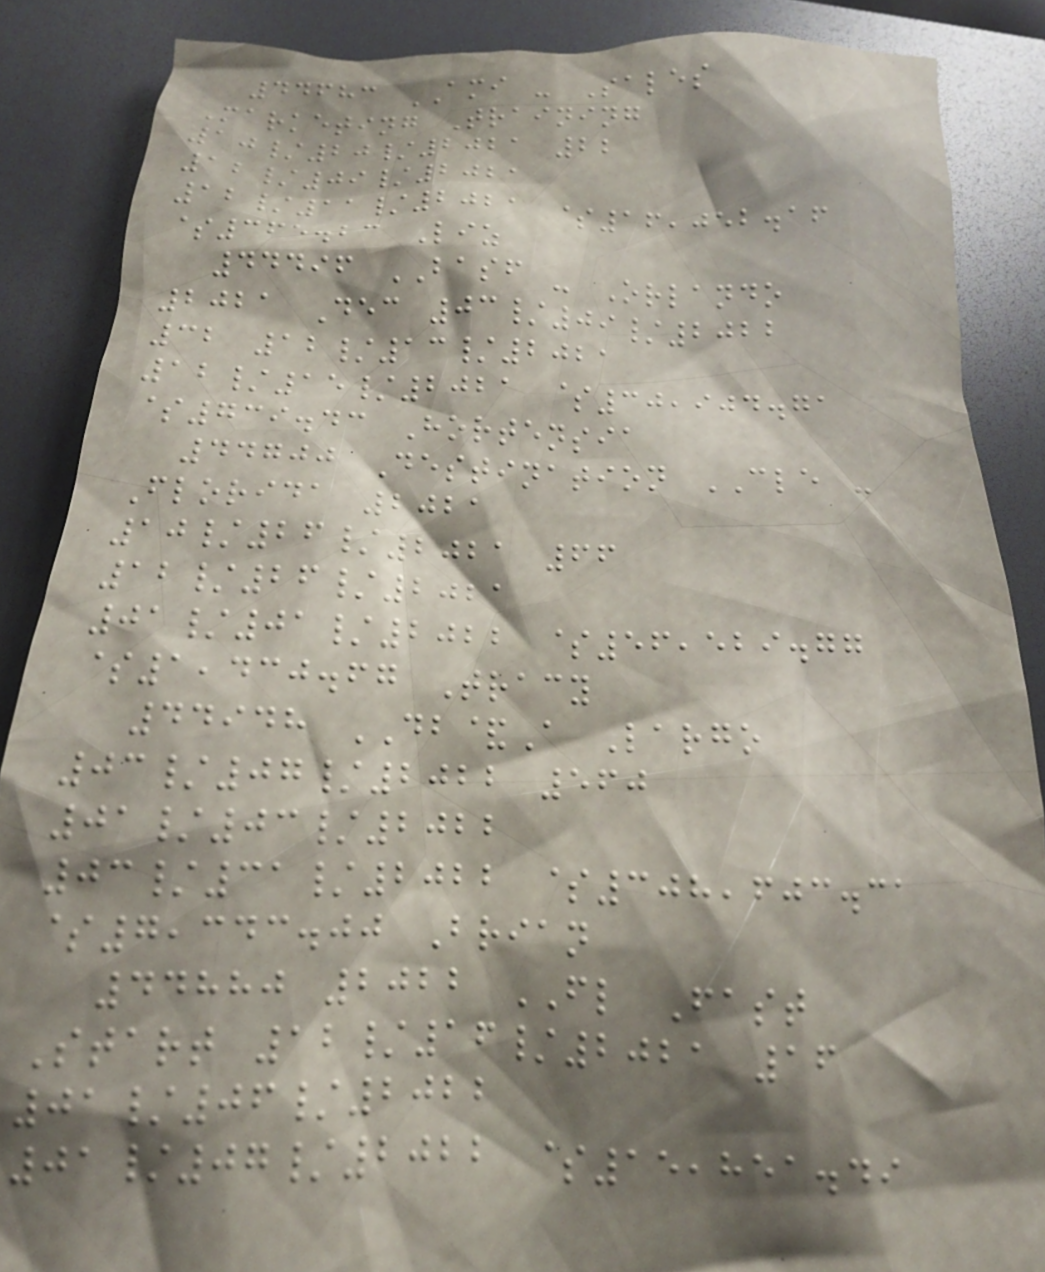44683 AMI - Sales
Marketing Training
10/20/2021 22
12/09/2021
12/11/2021 $16,052.16
$365.23 Liz
44496 BASF - Orlando
2021 Dec 03/09/2022
32 12/13/2021
12/15/2021 $30,904.71
$739.43 Hortensia
44700 Destination CLE -
Florida 2021
10/26/2021 66
12/26/2021
01/01/2022 $56,529.77
$1,430.67 Tracy
44948 DB&A Largo
03/07/2022 560
01/03/2022
03/31/2022 $308,603.31
$7,343.00 Brian
44880 2022 FL Fast
Start 12/16/2021 16
01/06/2022
01/07/2022 $15,851.49
